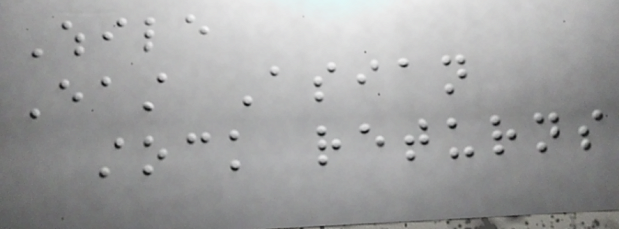While
East Asian
stock returns
